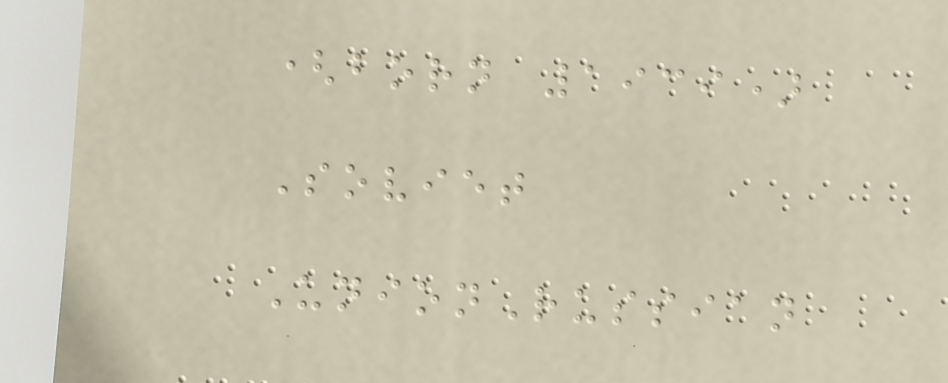(born 1939)
Soviet
UnionRussian
